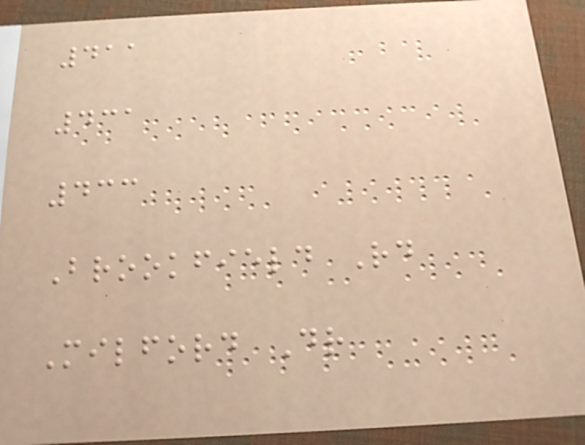411
431
433
Brookfield Rd
Milford Dr
